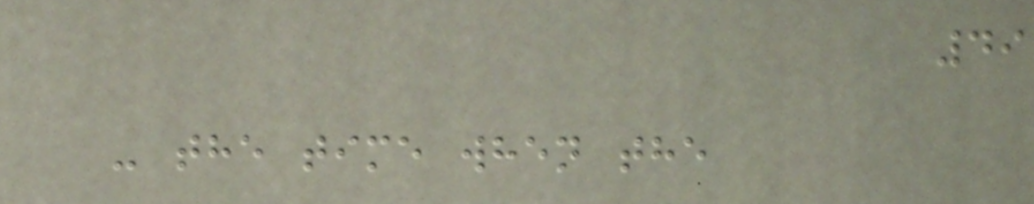49
- the time when the
